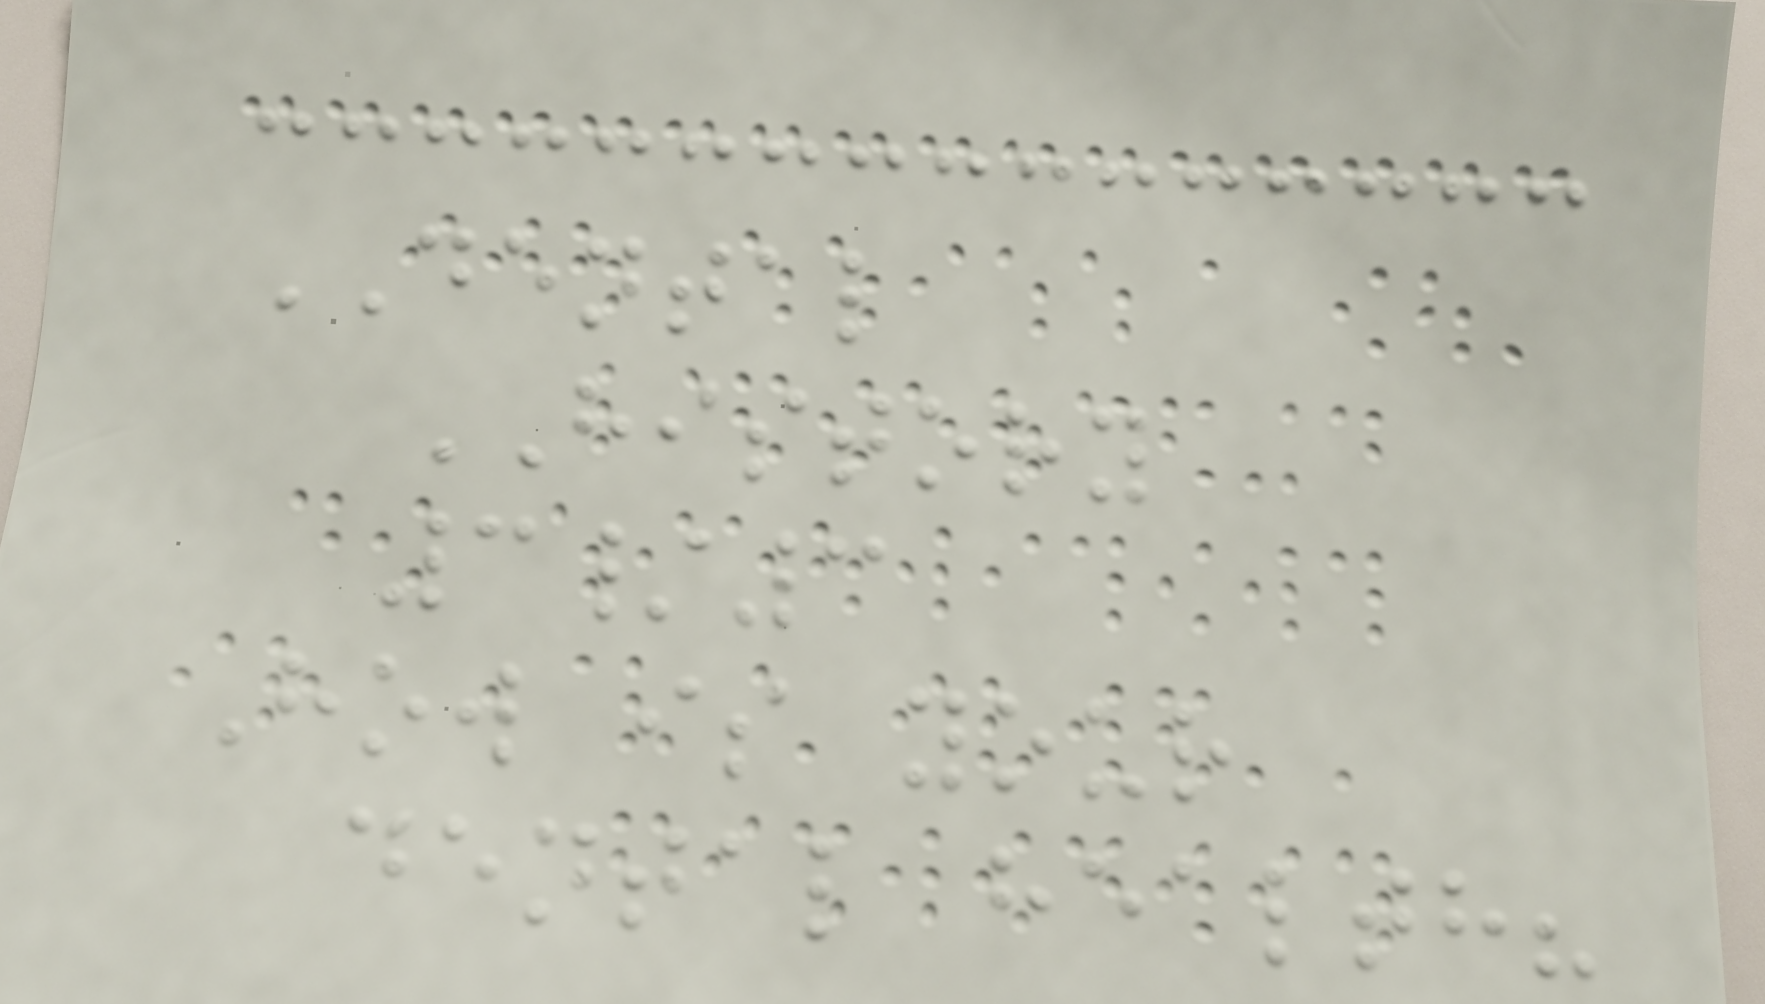DENTAL
HISTORY
3/3
How is your
dental health?
